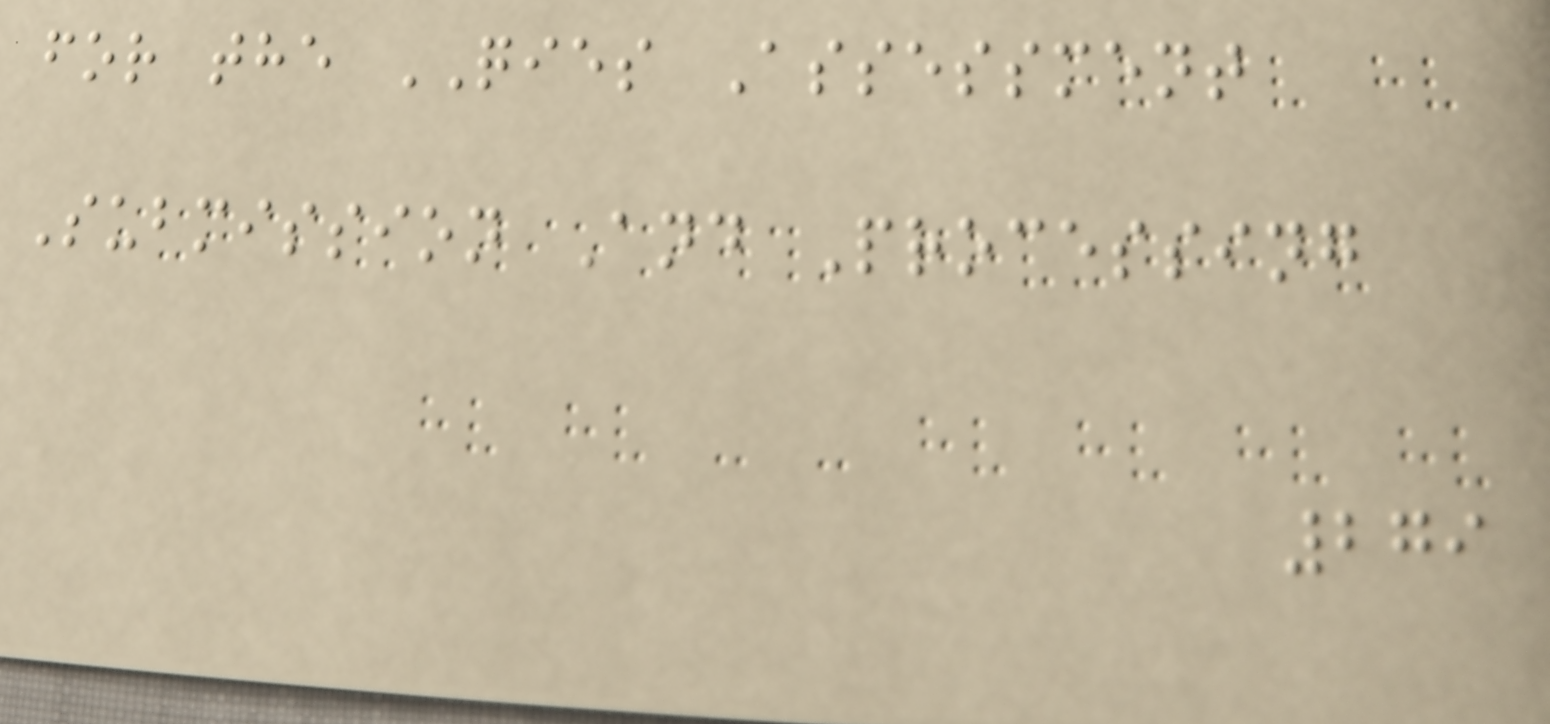for the QIES Assessment
Submission And Processing
279
